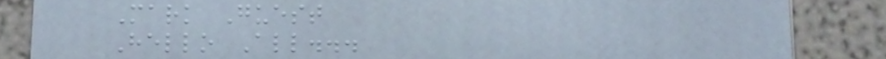Mark Guest
Hello All...
